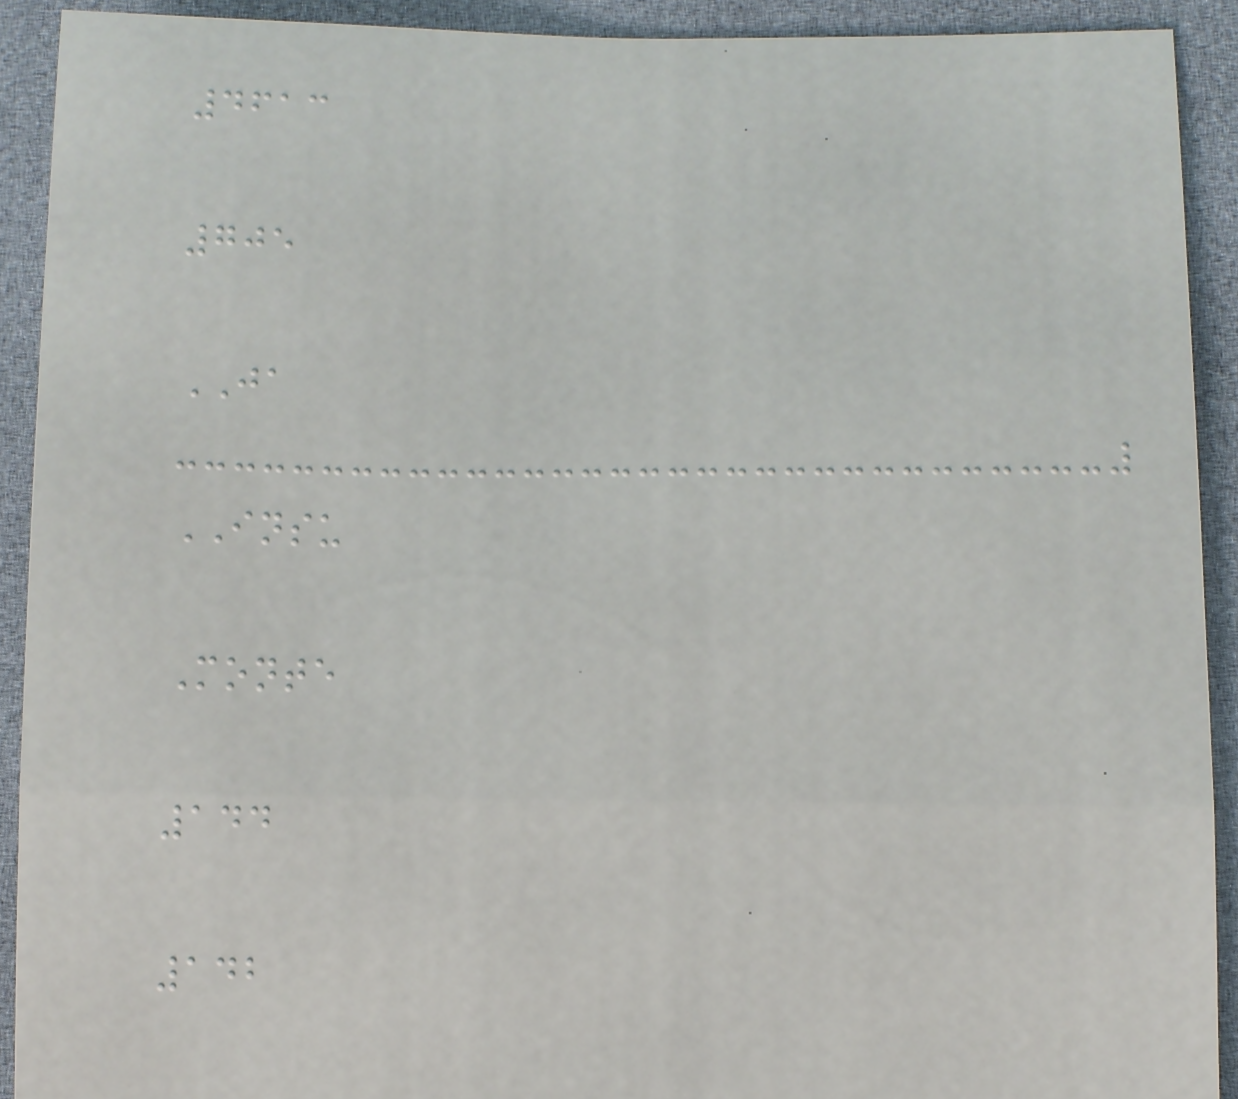4613
705
JA
INSU
Monte
144
142
